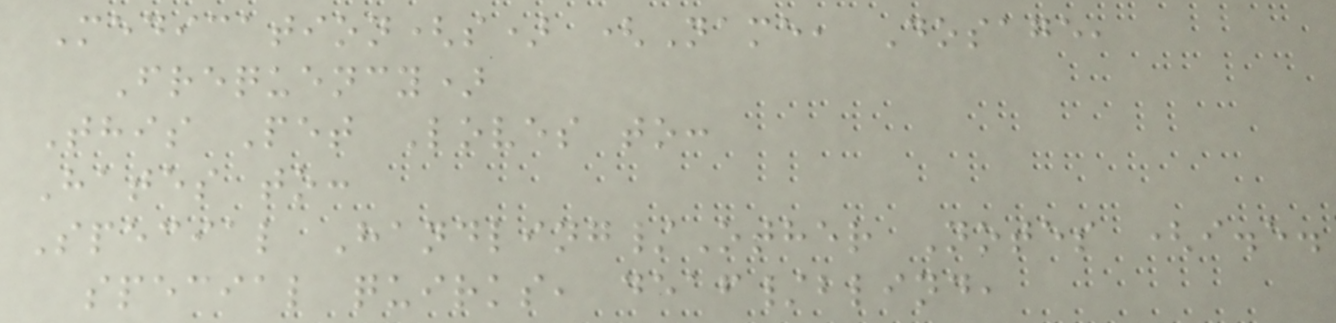Medication(s) (Name, Dosage,
Frequency)
This Pet Loves to:
Hates to:
Special Handling/Other Notes (i.e.
special quirks, deaf/blind,
